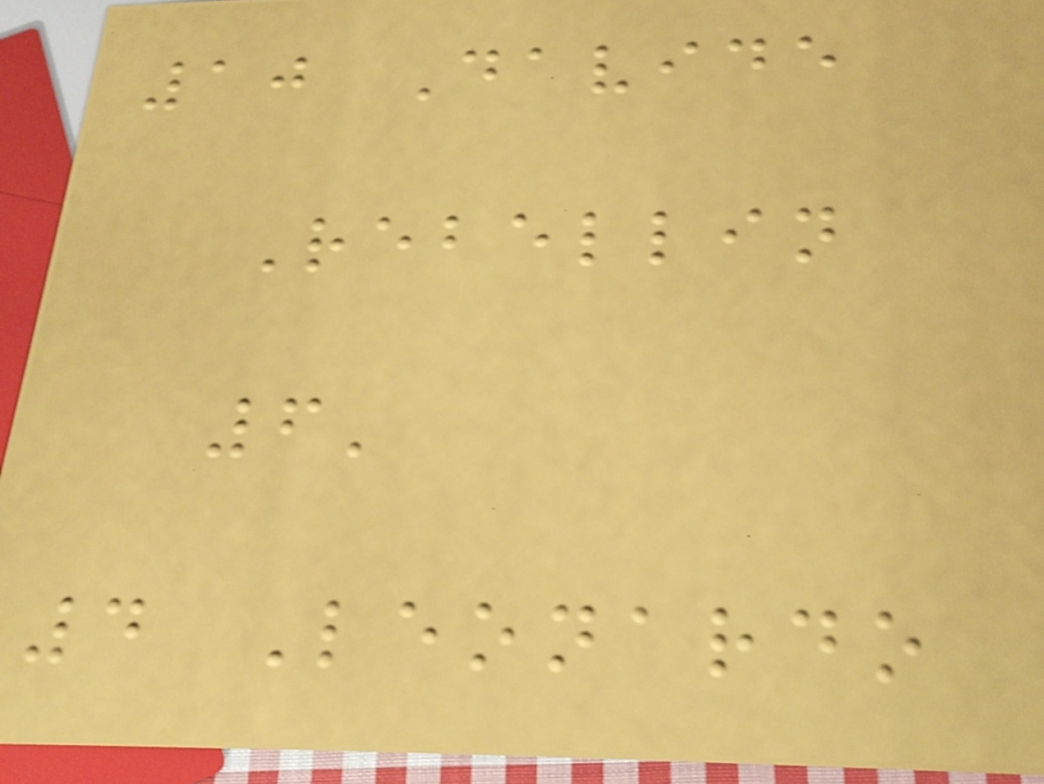10 Davide
Rebellin
6'
4 Leonardo
